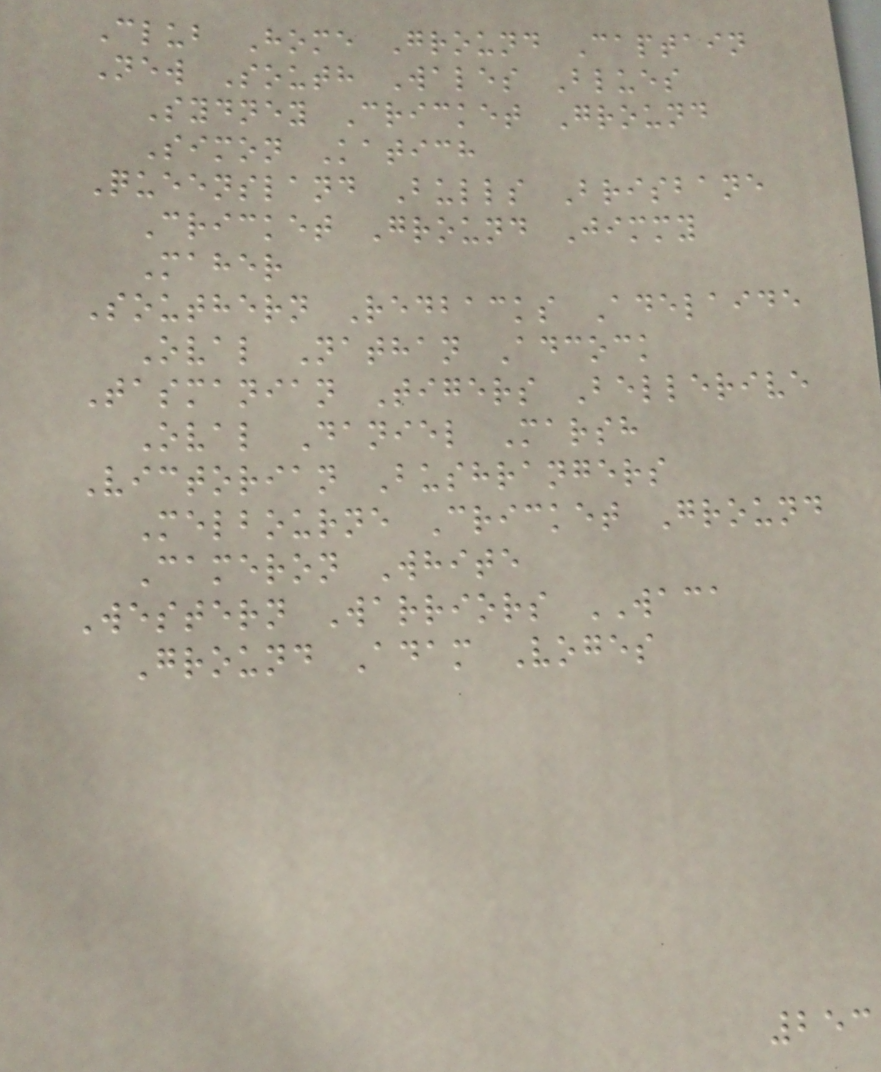Club Home Ground Captain
New South Wales Blues
Sydney Cricket Ground
Simon Katich
Queensland Bulls Brisbane
Cricket Ground Jimmy
Maher
Southern Redbacks Adelaide
Oval Nathan Adcock
Tasmanian Tigers Bellerive
Oval Daniel Marsh
Victorian Bushrangers
Melbourne Cricket Ground
Cameron White
Western Warriors WACA
Ground Adam Voges
253
